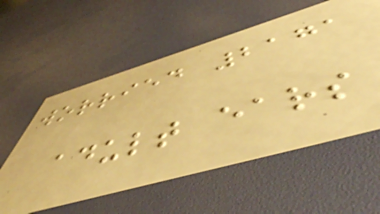worried 2171
adult ears
